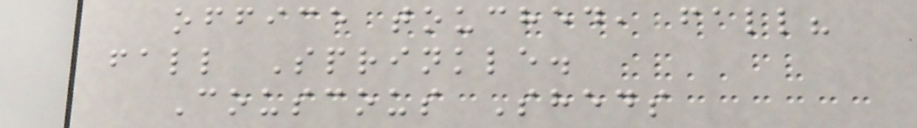office touched, fall?
fall Sprinkle.
Couscous Sheds
